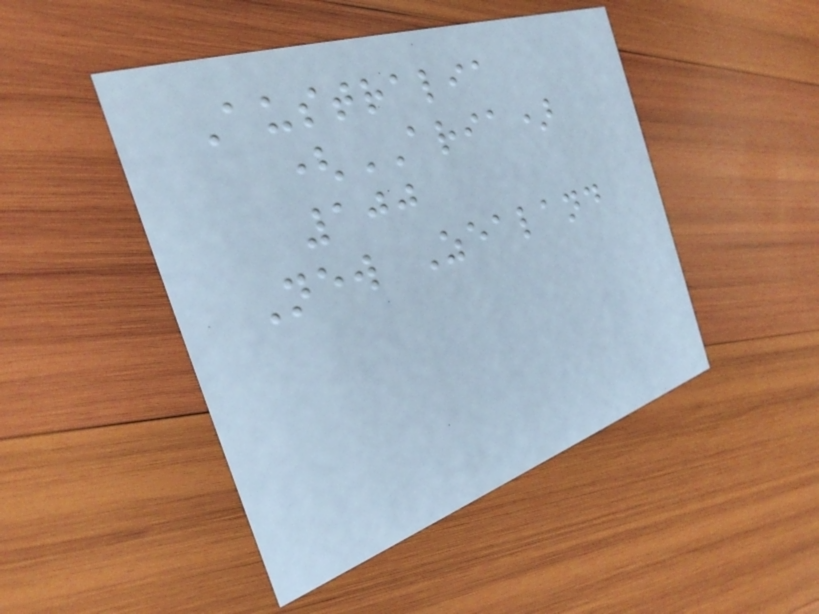Australia
(ARIA)
100
New Zealand
